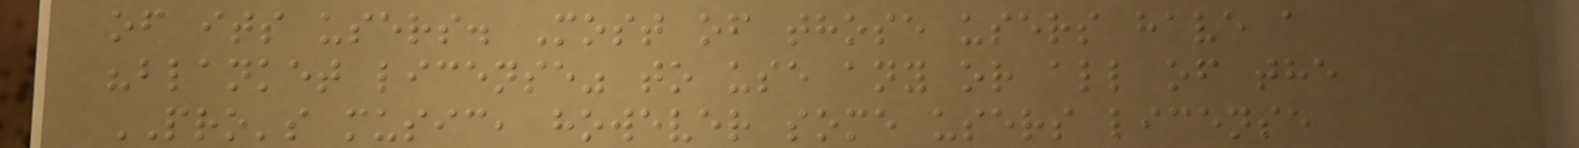of its users. Most of those users have a
"blanket license" to use any or all of the
PRO's music, however some users license
